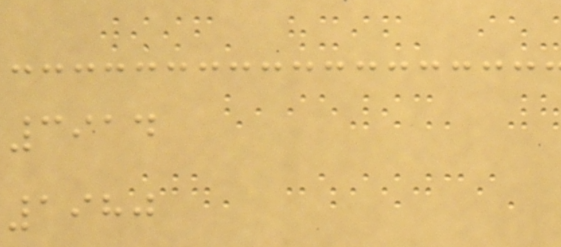3914
1980
